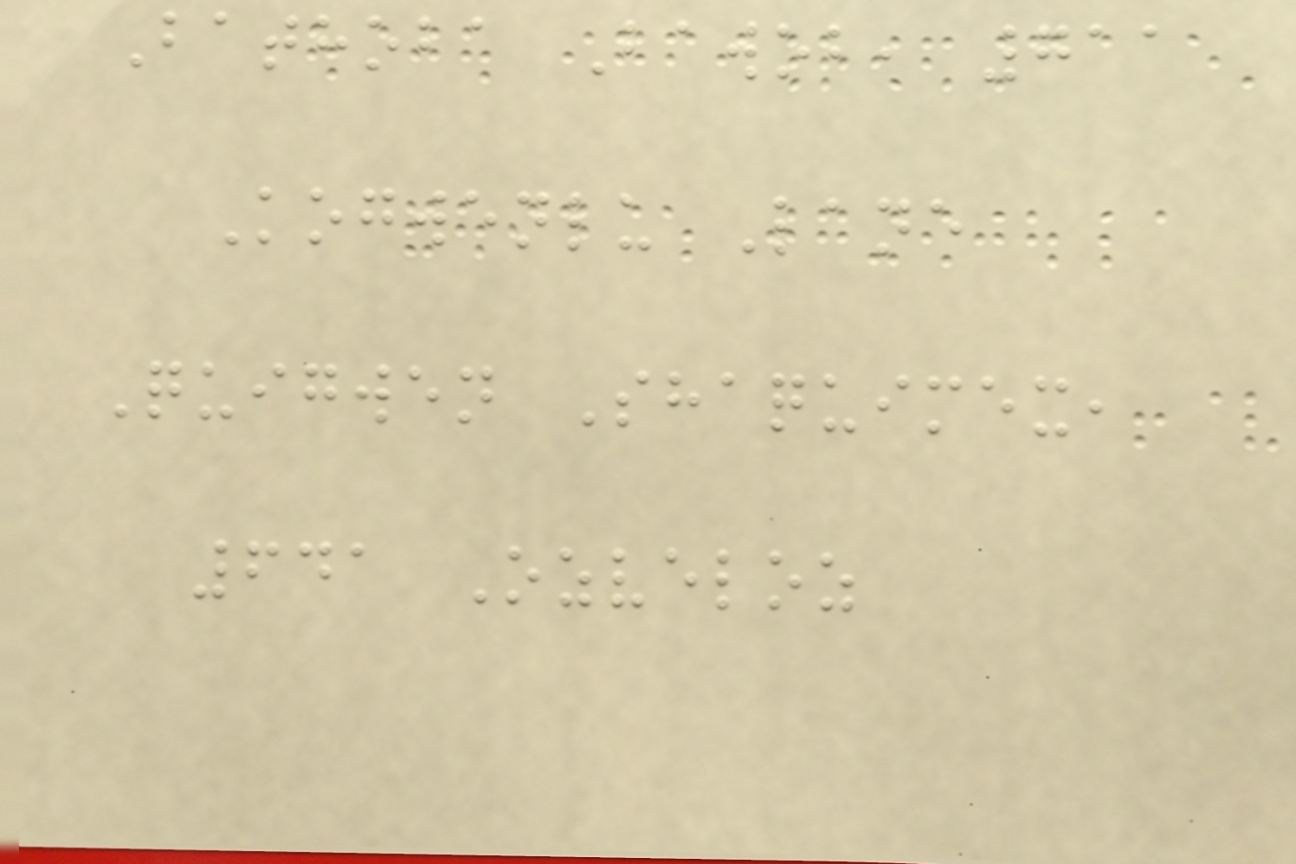Bathoba Bawob, 711
Kogwenlu Lane
Quigwen Shaquimex,
641 Ozveloz
